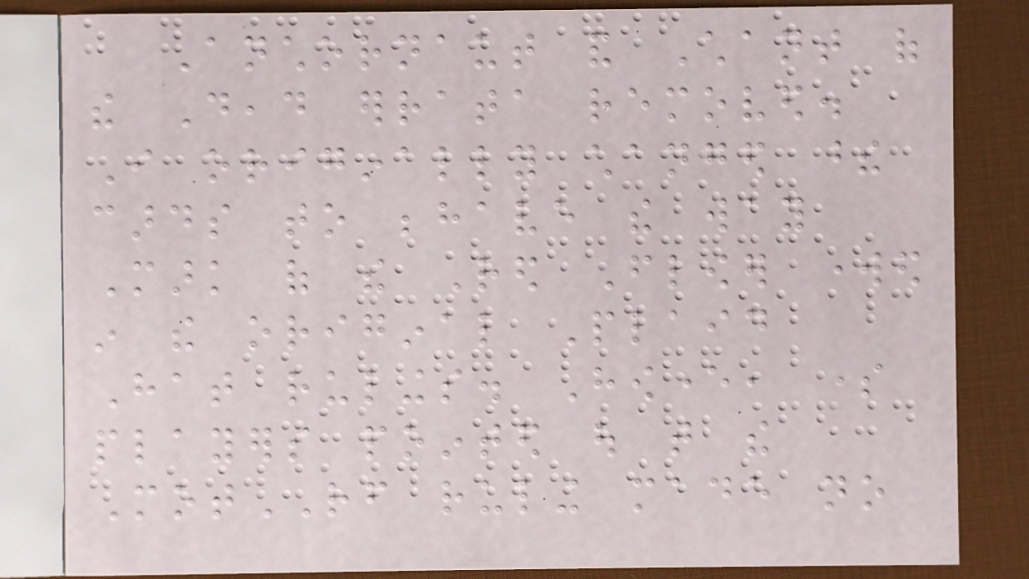Anchornaut and Chant of
the Dead errata removed.
I originally changed these
cards to behave the way
Mark of the Red Flower worked
in the original Plaid
Hat rulings. However, some
players pointed out that the
MotRF ruling made no
